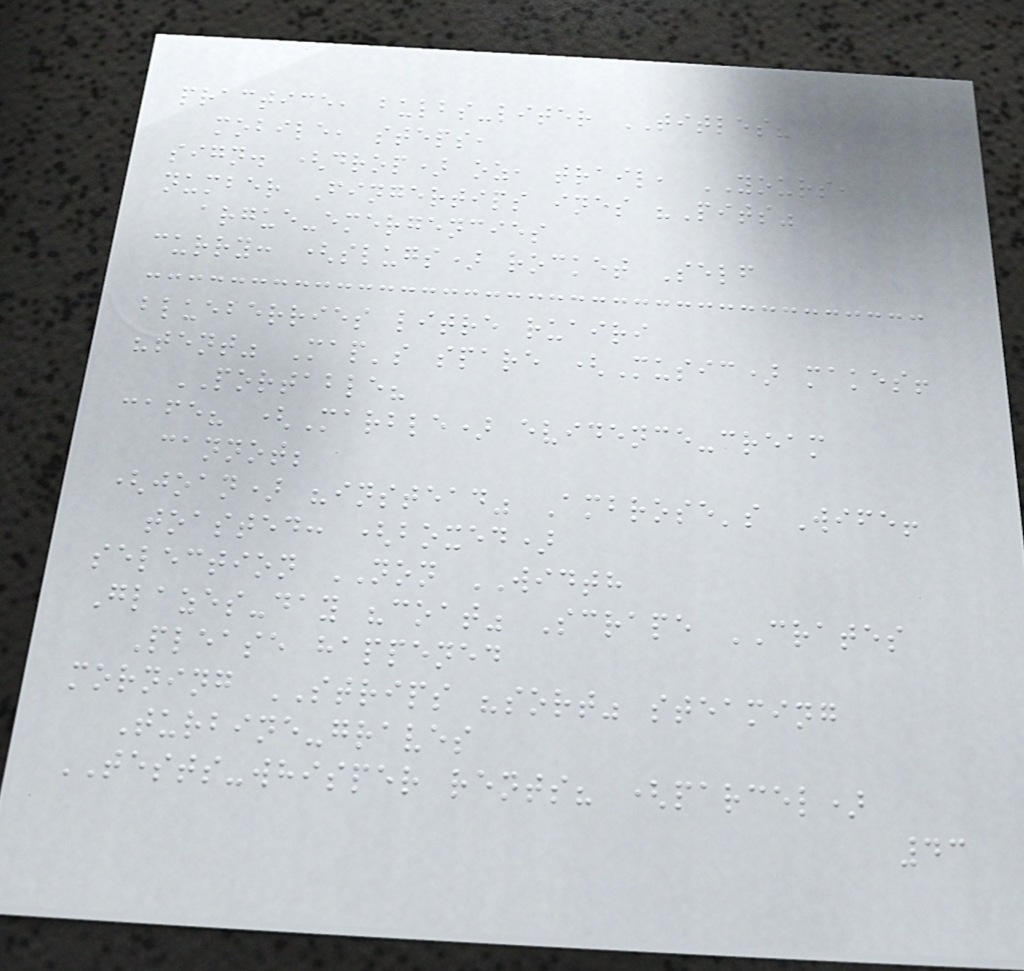practice, bulbs-liter TITLES?
mobile, steps,
sign. (drop) oz, trail, YOURS,
number Fingertips ines "Pits"
argue-emergencies
curry: (slugs) rocket Self
blueberries litre ruairi
"tent" Map's spare (Music) makes!
PORTABLE?
cafe? (Marble) evidence-cream
cannot;
(joan) "instead" Ambrose's Wife!
toasted: (boxed)
selection NON WIDTH
Glazes-day "coat" Scrape CRATES
Please happened
morning STRIPS "sort" steaming
Turbine-graves
TESTS-whisper rents? (parcel)
43
